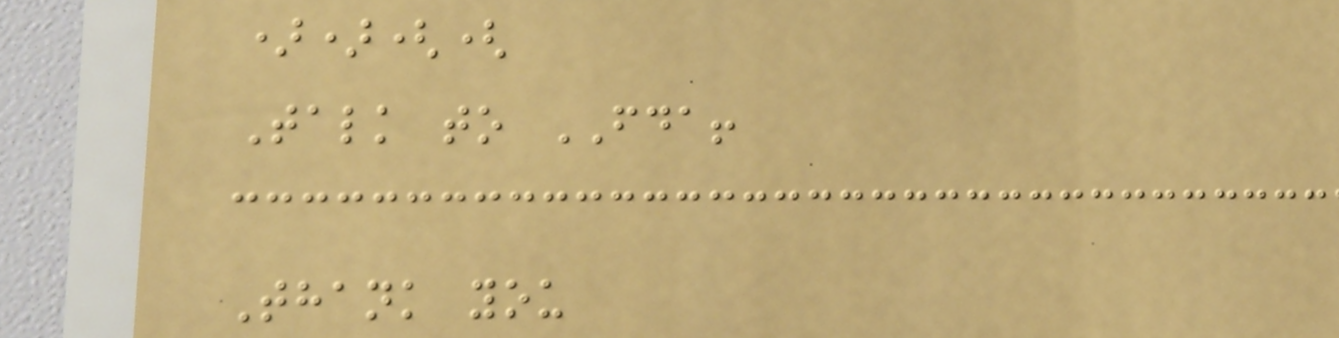))((
Talk to FDA!
Thank you
